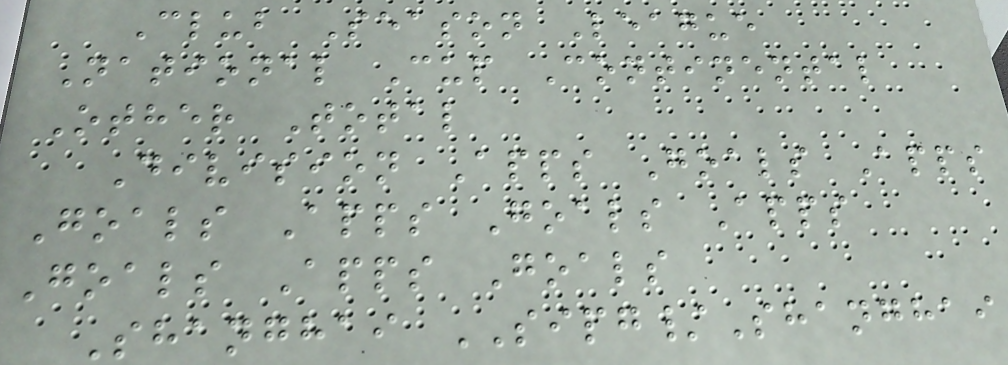Club Season League
National Cup Continental
Other Total
Division Apps Goals Apps
Goals Apps Goals Apps
Goals Apps Goals
Shanghai SIPG/Shanghai
